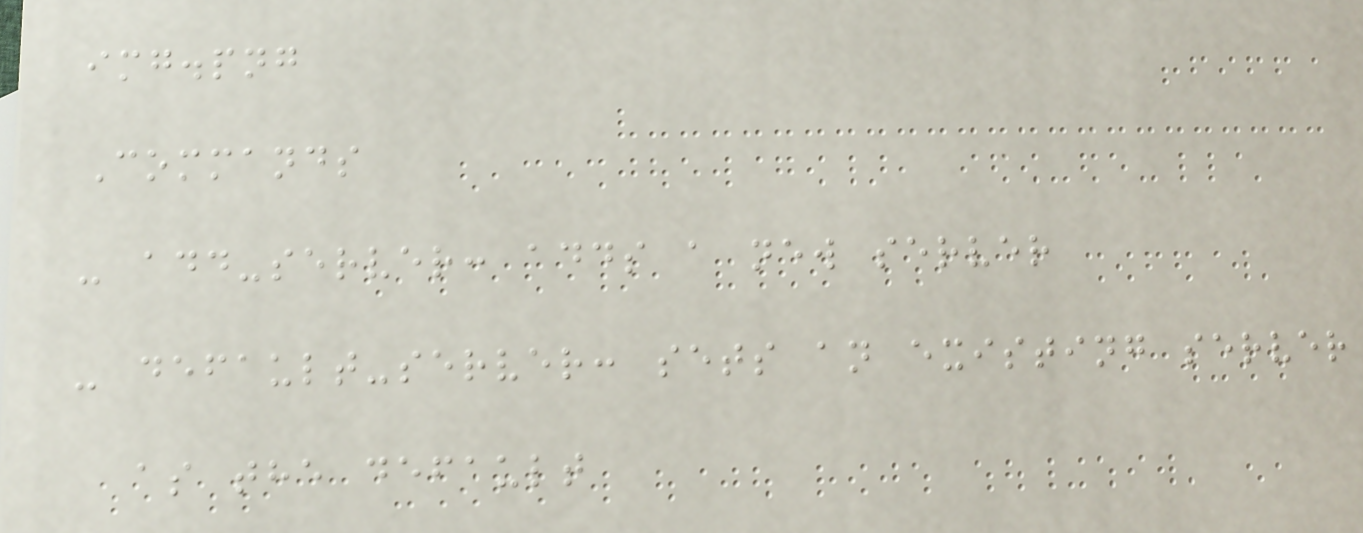img.png
Commands
- add-server: adds a new server
- default-server: sets an existing server
as the default
